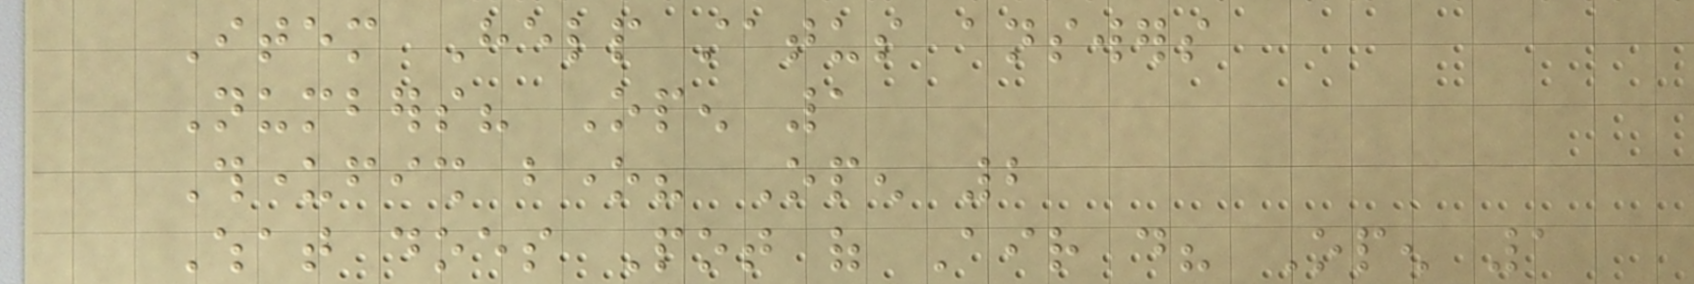Item Help status answers
Numbers? Open 1
Thunderfish bone? Open 2
What does Pot of Air do? Open 1
